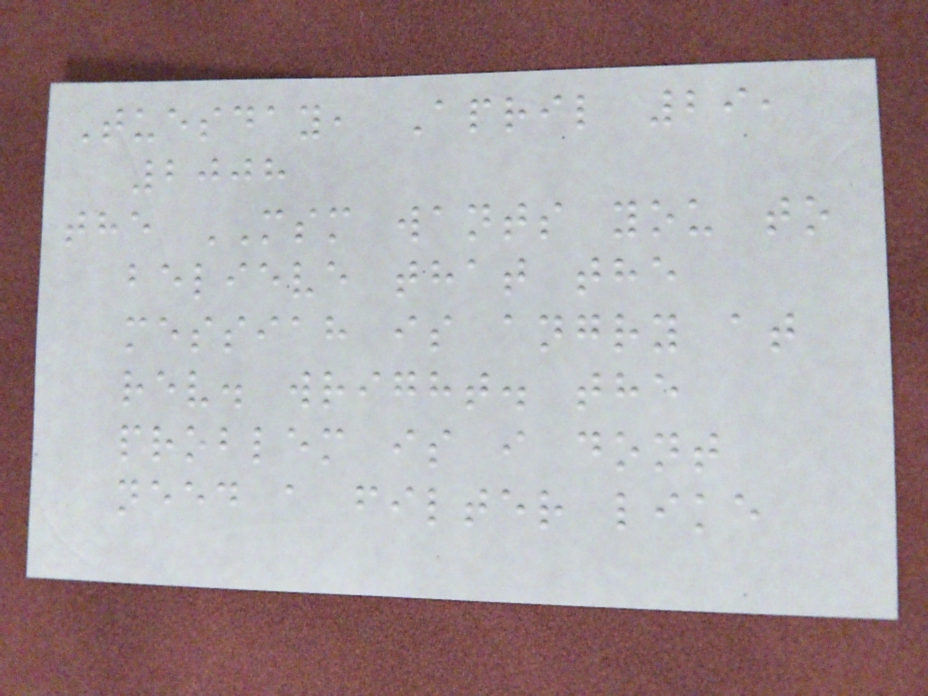Tuesday, April 29,
2008
the MSM wants you to
believe that the
messiah is angry at
rev. wright. the
problem is i dont
need a filter like
